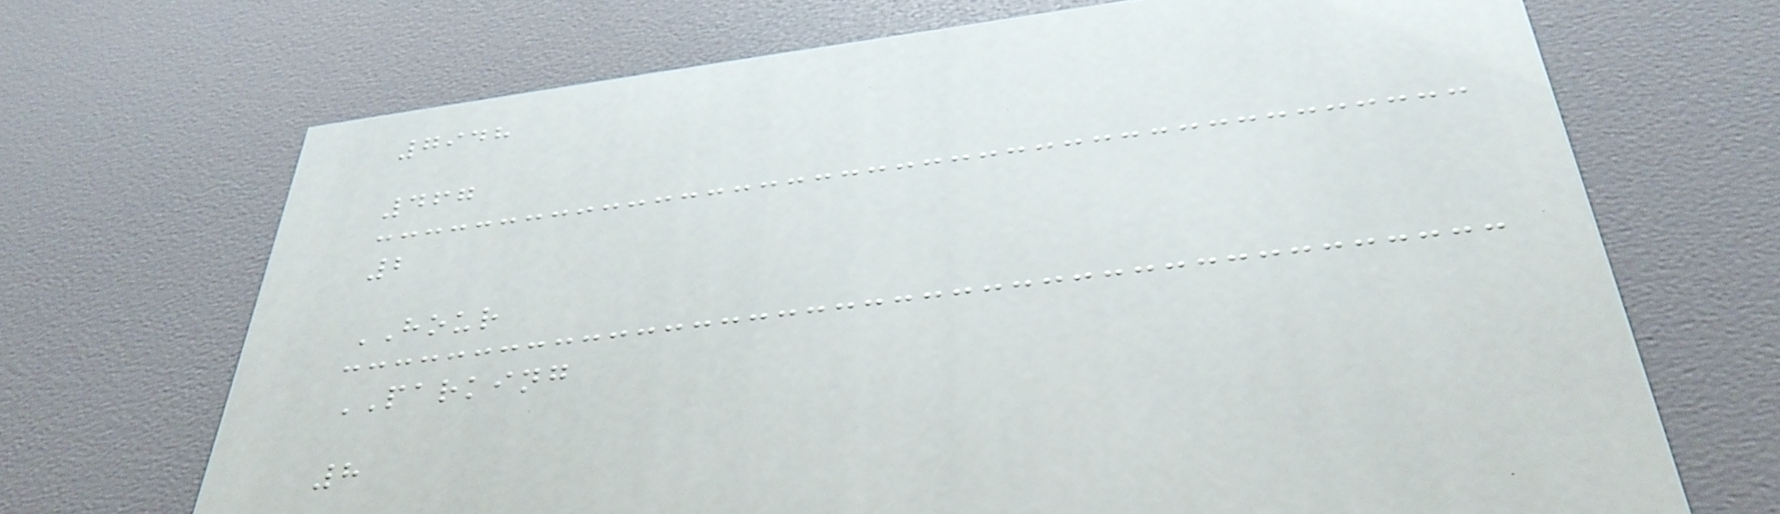7948
467
2
HOUR
PARKING
8
